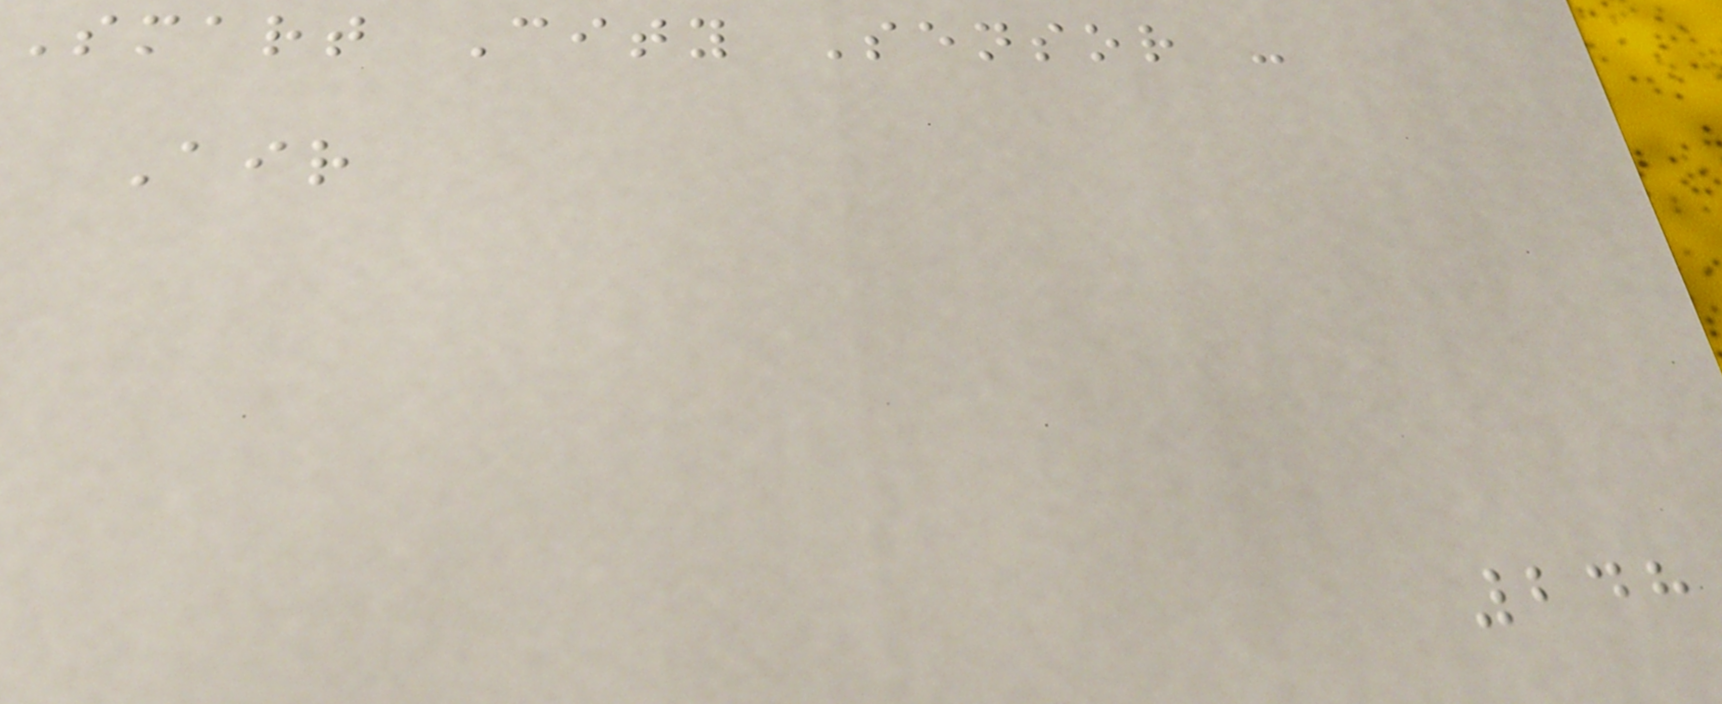Smart City Sensor -
Air
248
